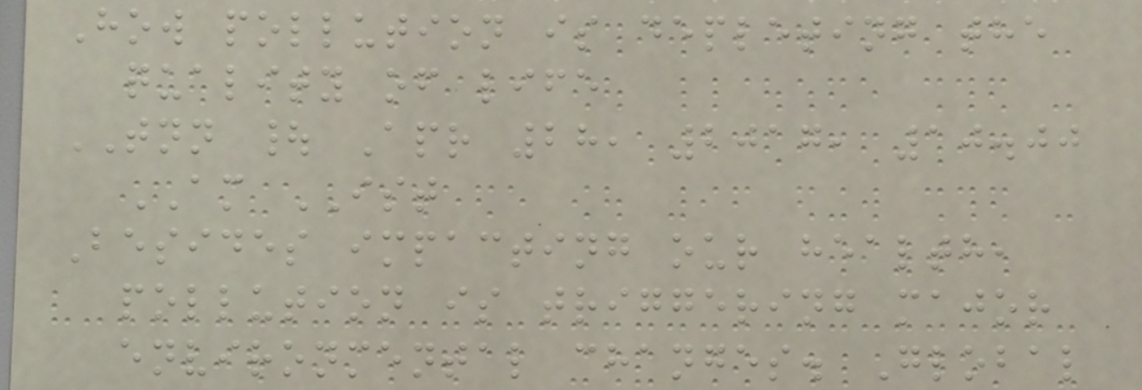How pollution is depleting the
quality of life
TNN | Apr 28, 2017, 10.00
AM IST
Besides impacting our health,
pollution is triggering major
environmental changes. Global
